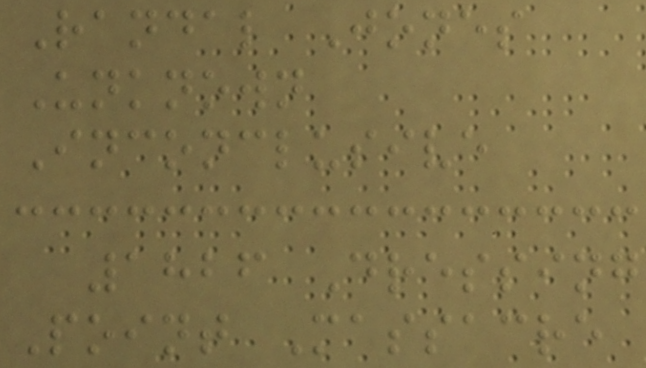Randal Jones
Unknown
Inconclusive
1826 Dressing
Point Massacre
